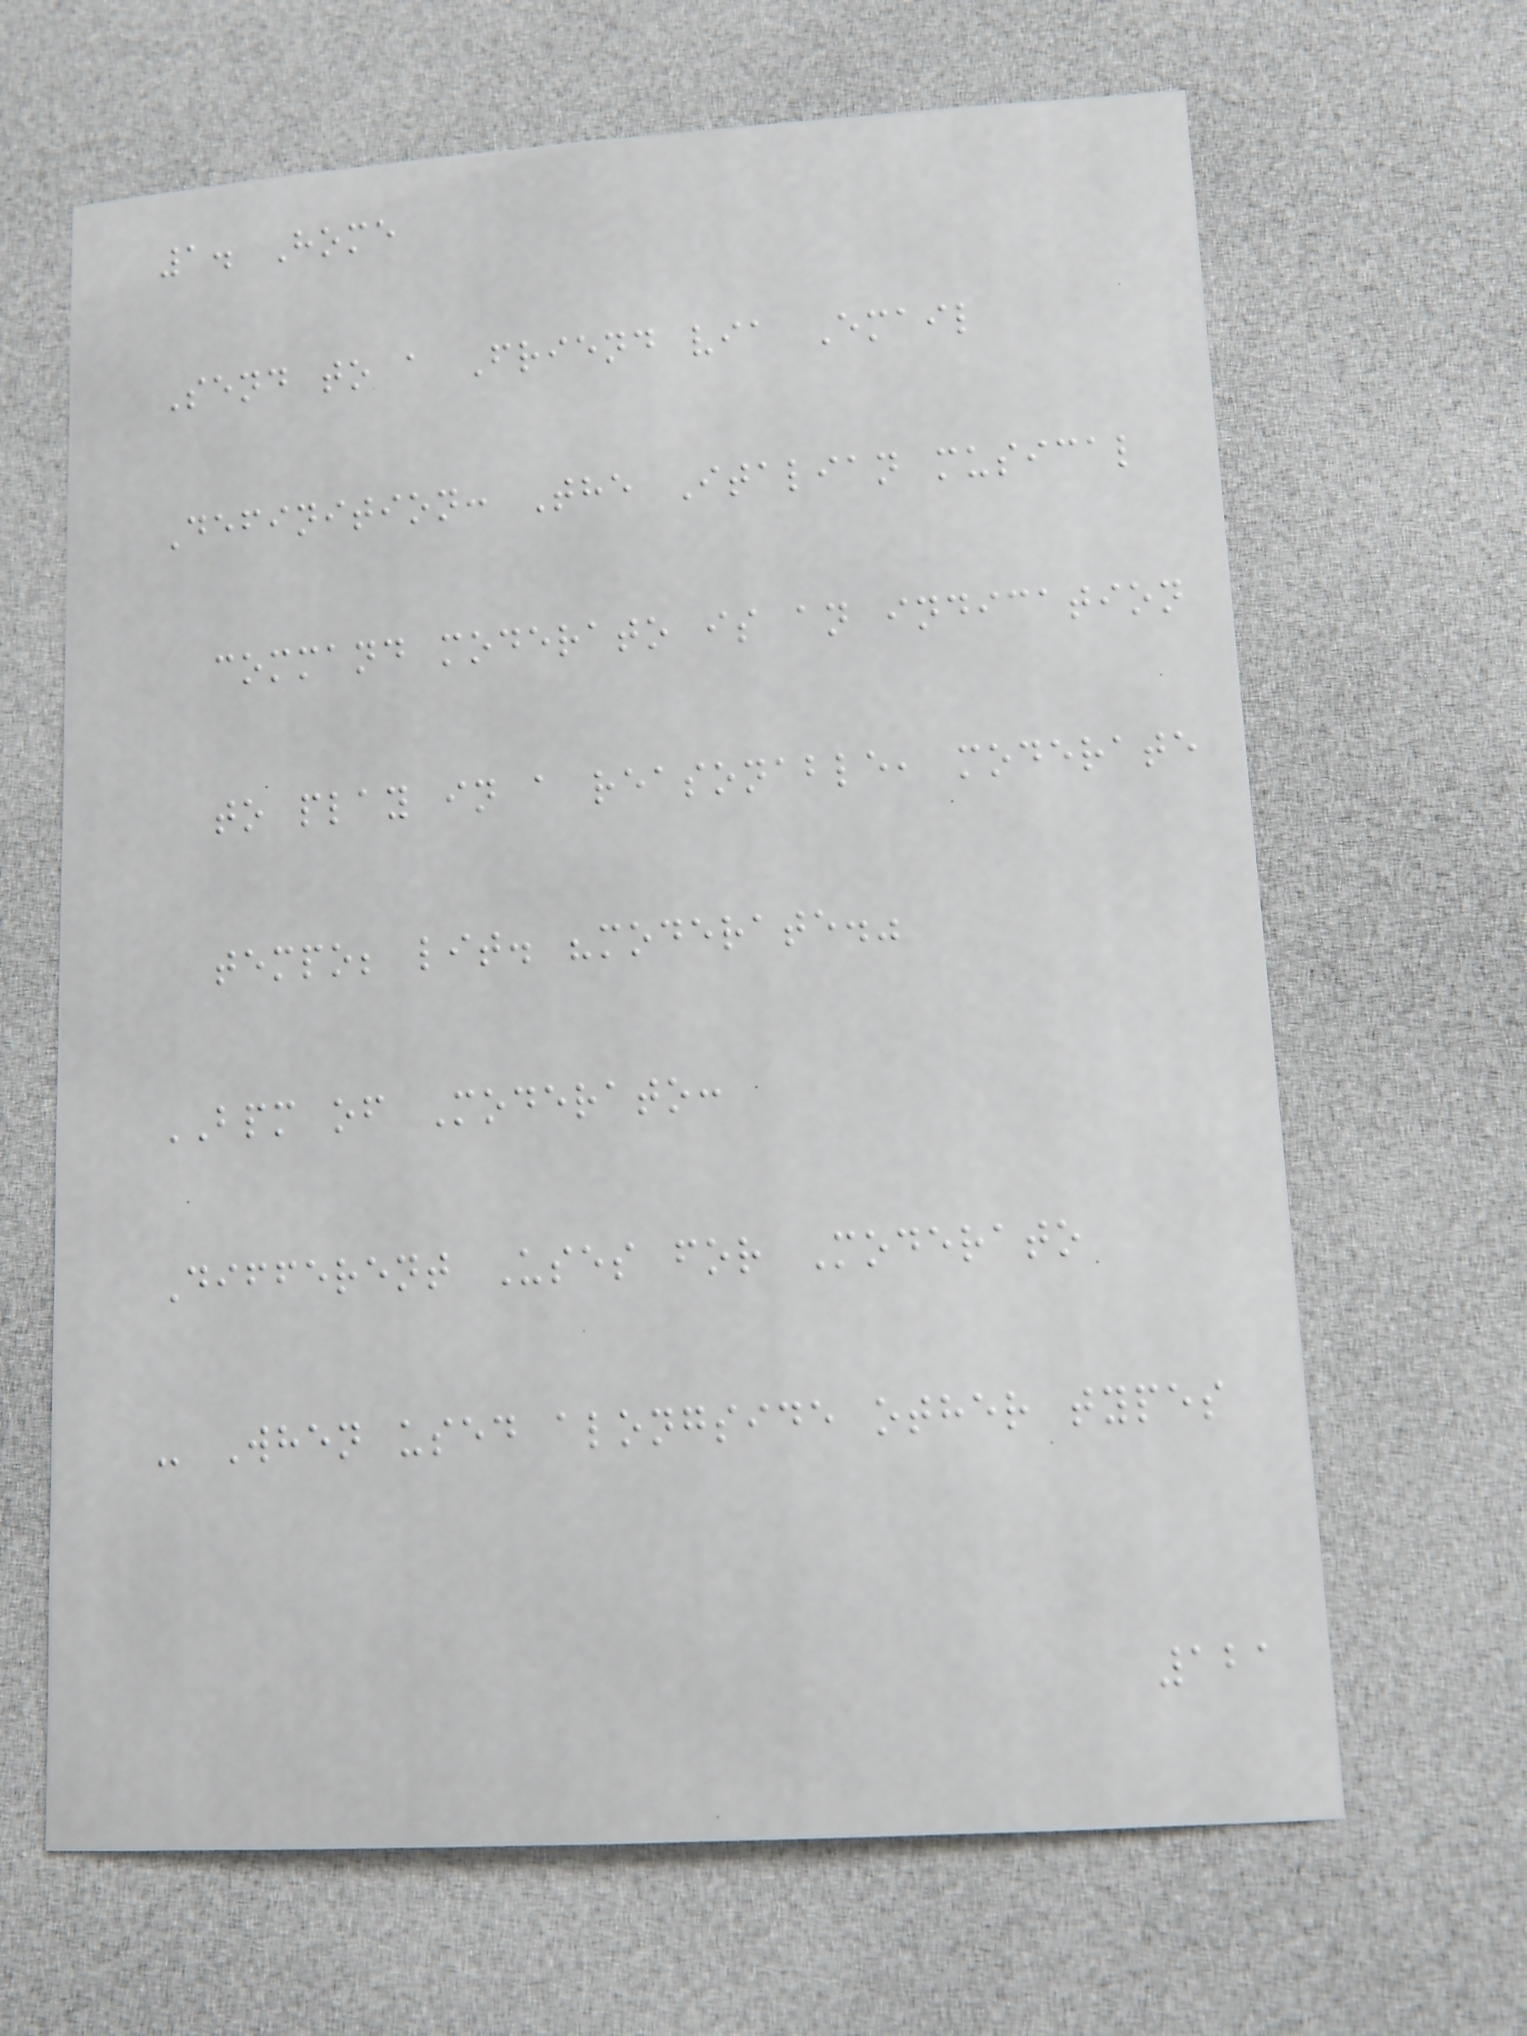1. Home
Send to a Friend via Email
Definition: The Italian musical
command moderato is an indication
to play in a reasonable, moderate
tempo; lit. "moderate."
BPM of Moderato:
Different Uses for Moderato
- When used alongside other types
121
